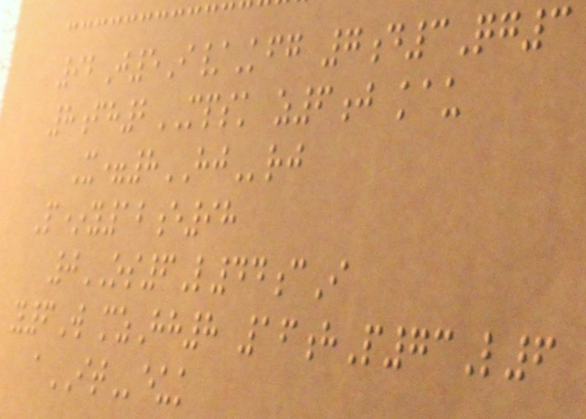92J5I/Kfg 7d3Qg3
8fh2MPSK z6j kau
X=8HJrj
P*y12e98
0OS6L44cI
y6W mzHh8 16hP73L6
aITeuk
